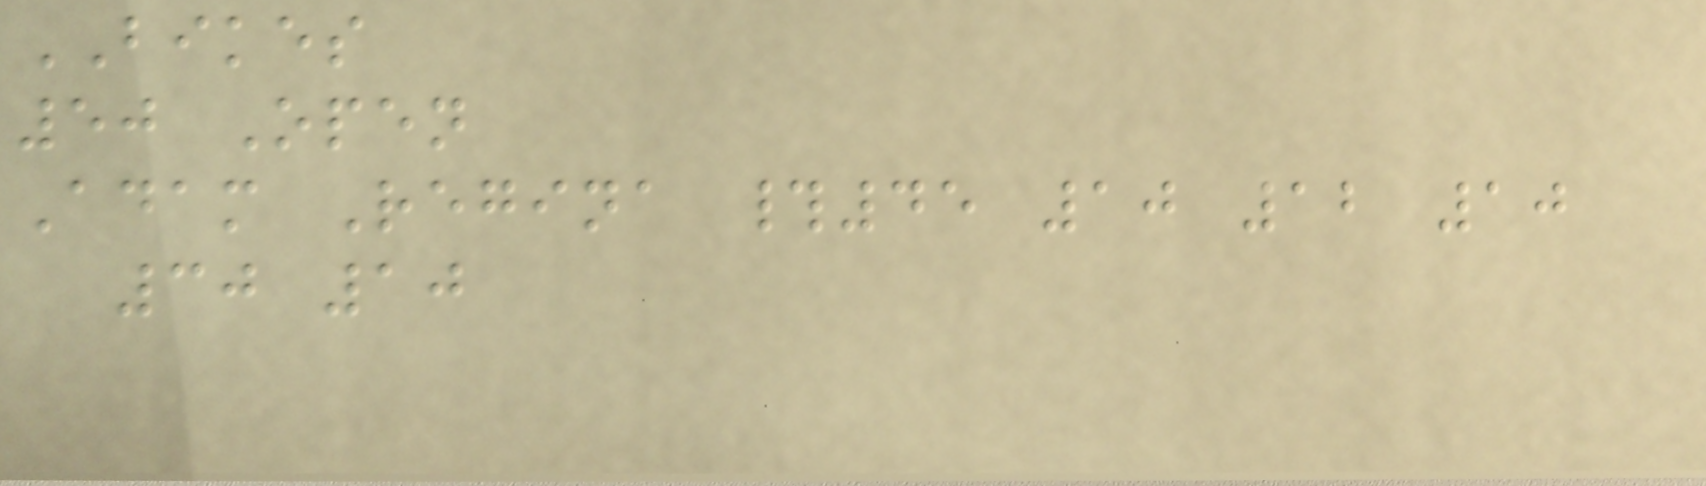BIKES
50 Open
Adam Regina #45 10 12 10
30 10
